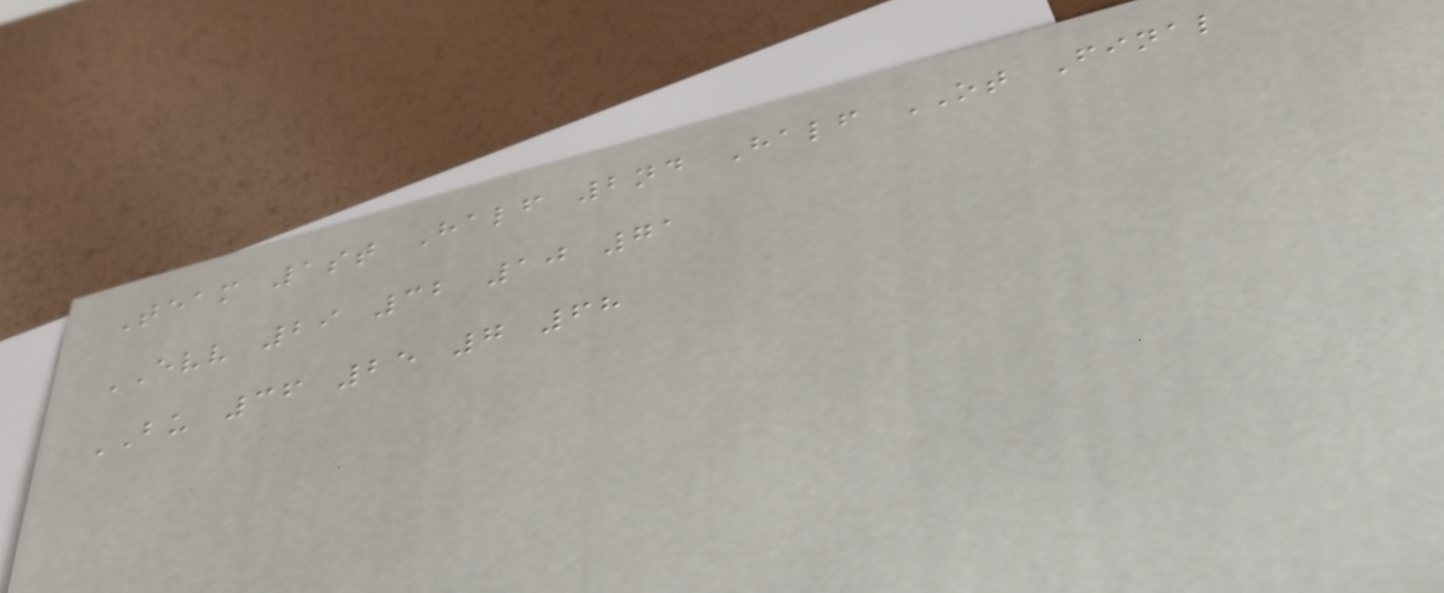Team 1st Half 2nd Half OT Final
EVV 29 32 10 71
BU 36 25 7 68
